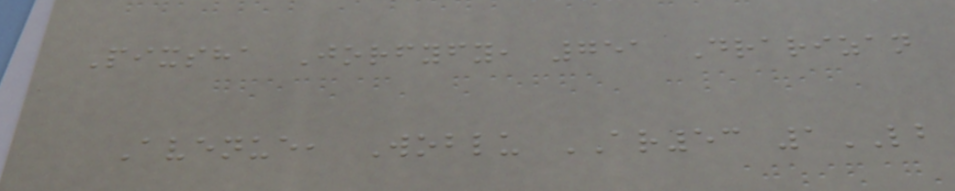Pixsha Jorfyfy, 751 Drarizan
Avenue, Woblu AR53 1LB
